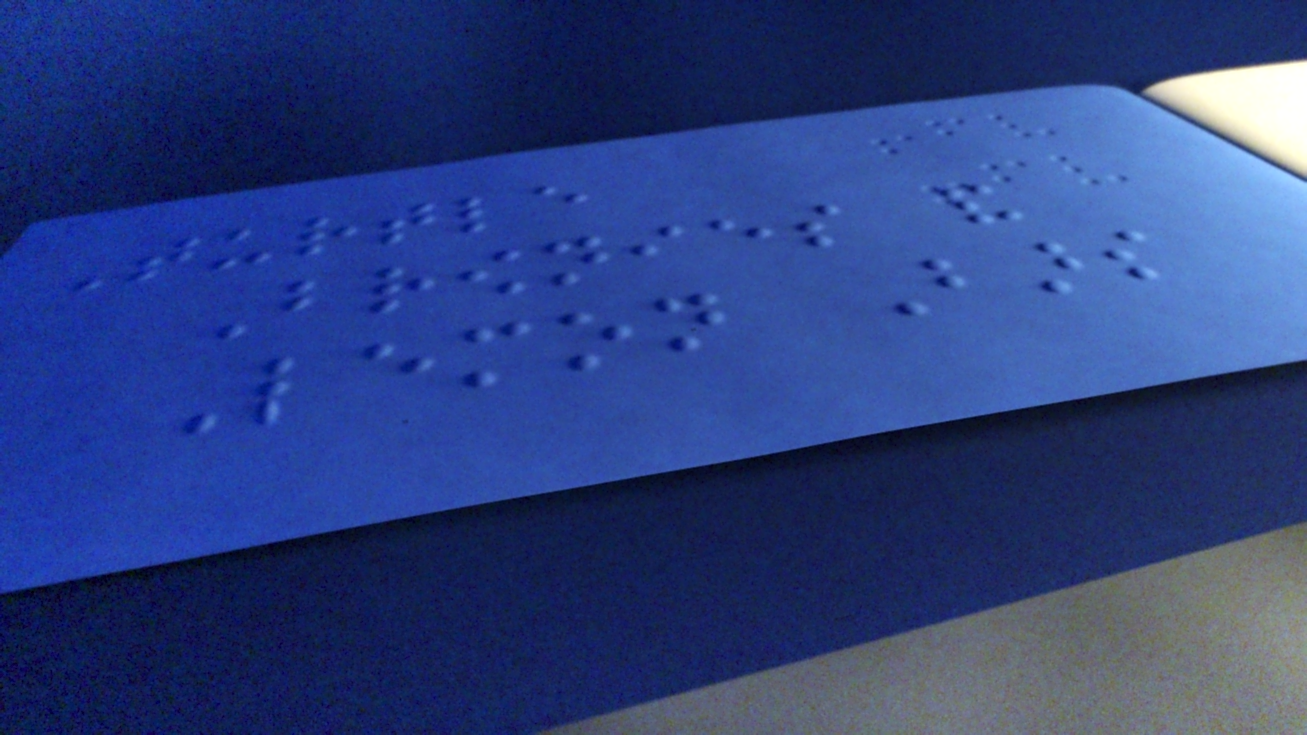Turtle
Brownies and
Lemon Bars
